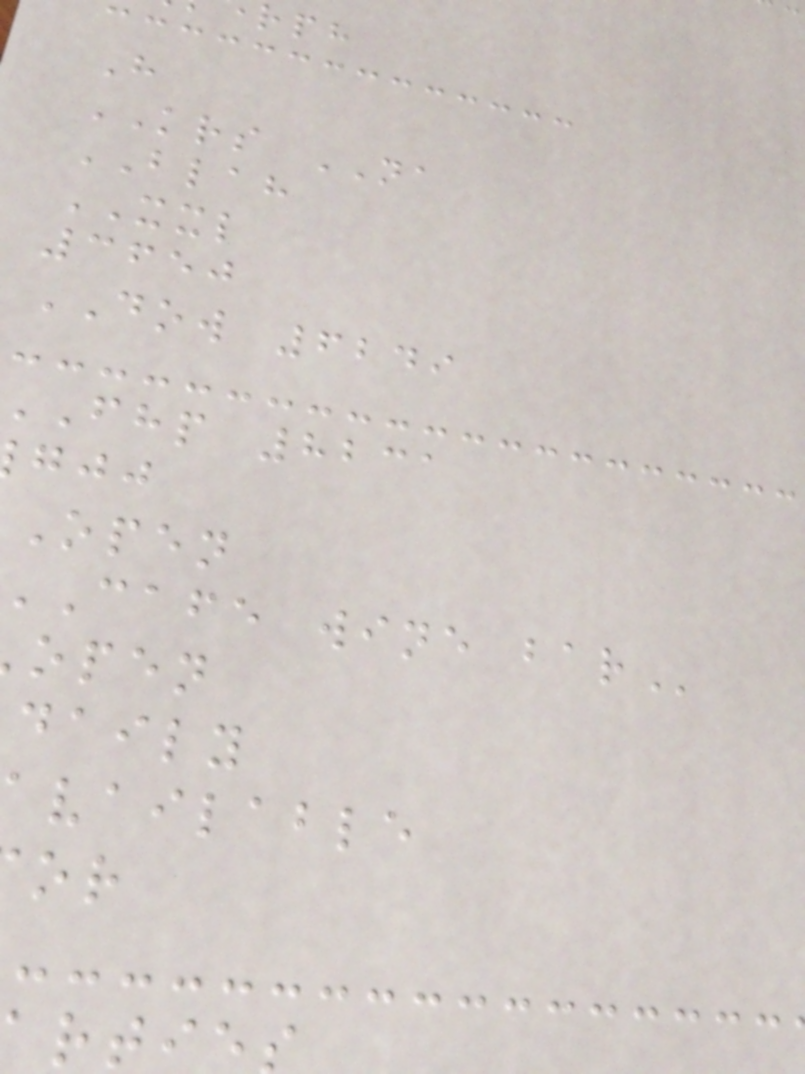H
KRS NA
BLAH
XXL
3650
DOW 6249
fhp 8231
open
cafe wine
open
daily
vailable
